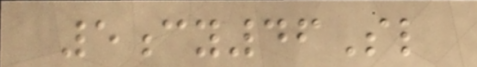5cy46Sl
